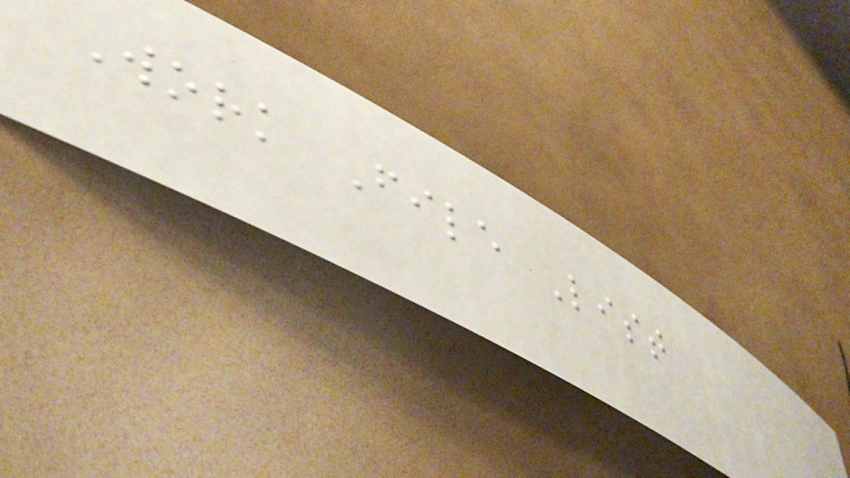Work File List
